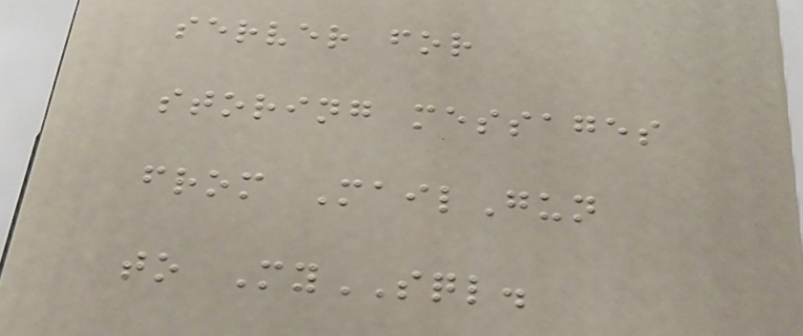server for
storing messages
from MailGun
to MySQL.
